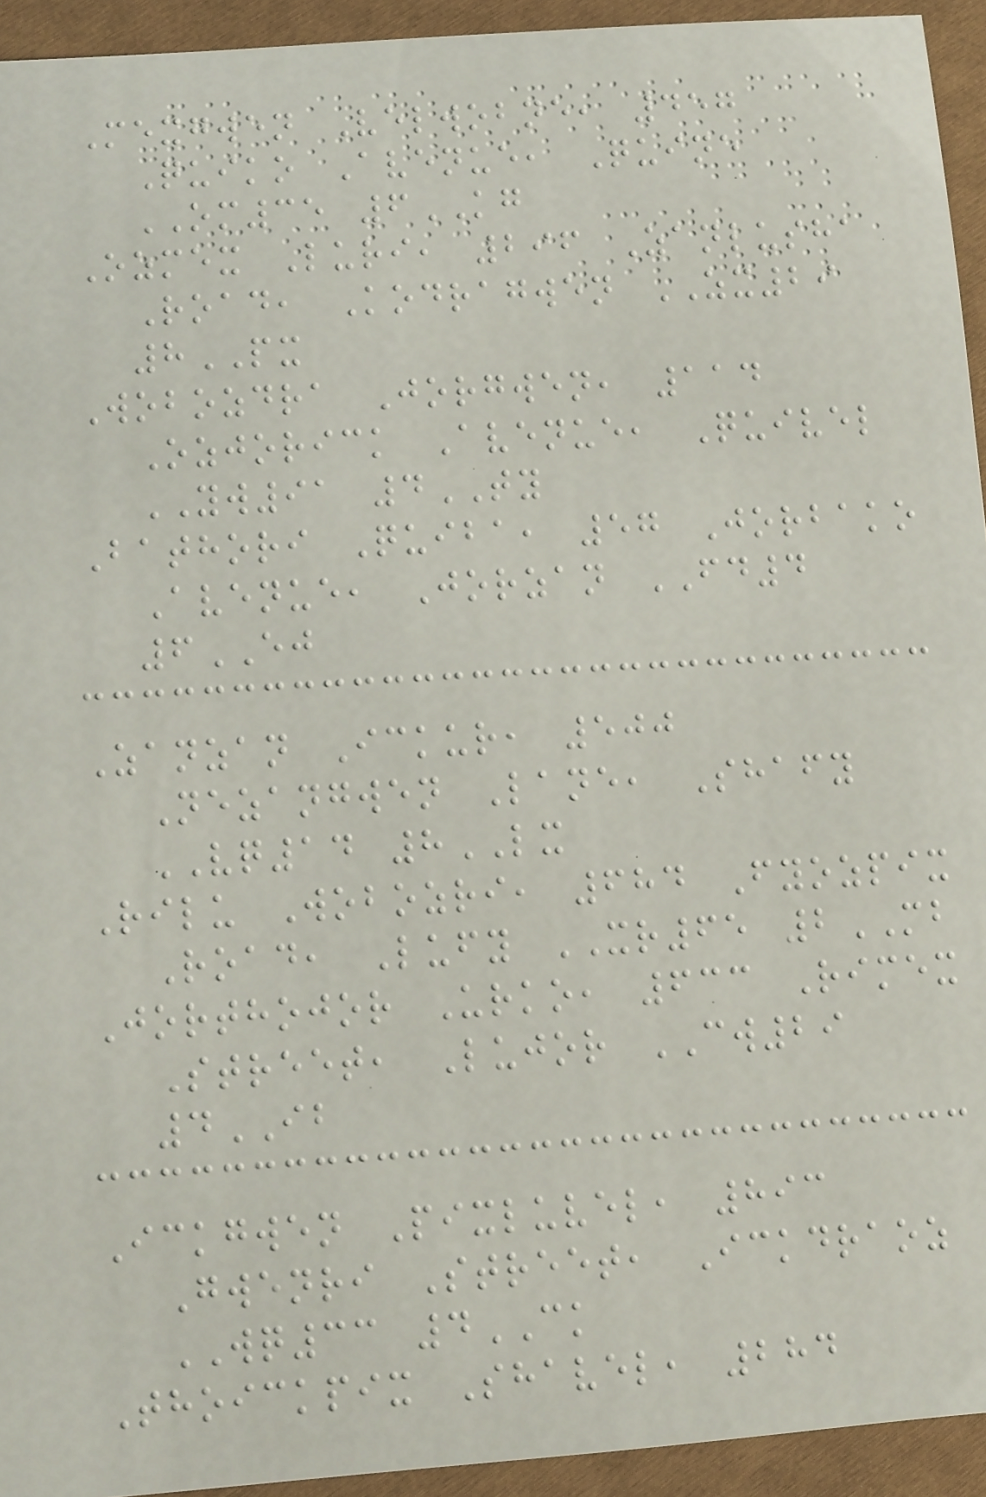Mexgwen Velwobne, 457
Quiko Avenue, Quine
OM35 6KG
Ozmex Luri, 296 Zanlusha
Road, Kodragwen ZX29
8PX
Wobozdra Jorgwen, 114
Ozjorick Avenue, Quivel
YW91 4TY
Bathori Quiba, 57 Jorbako
Avenue, Jorzan FD4
6EJ
Zanzan Ickur, 500
Nezangwen Lane, Shafy
VQ14 8LX
Rilu Wobozri, 684 Fyozpix
Road, Lufy XR65 2MB
Jorthojor Urko, 633 Rimex
Street, Lujor CW29
4IB
Ickgwen Pixluvel, 893
Gwenri Street, Ickdraoz
WQ33 4CK
Thoickpix Shavel, 284
